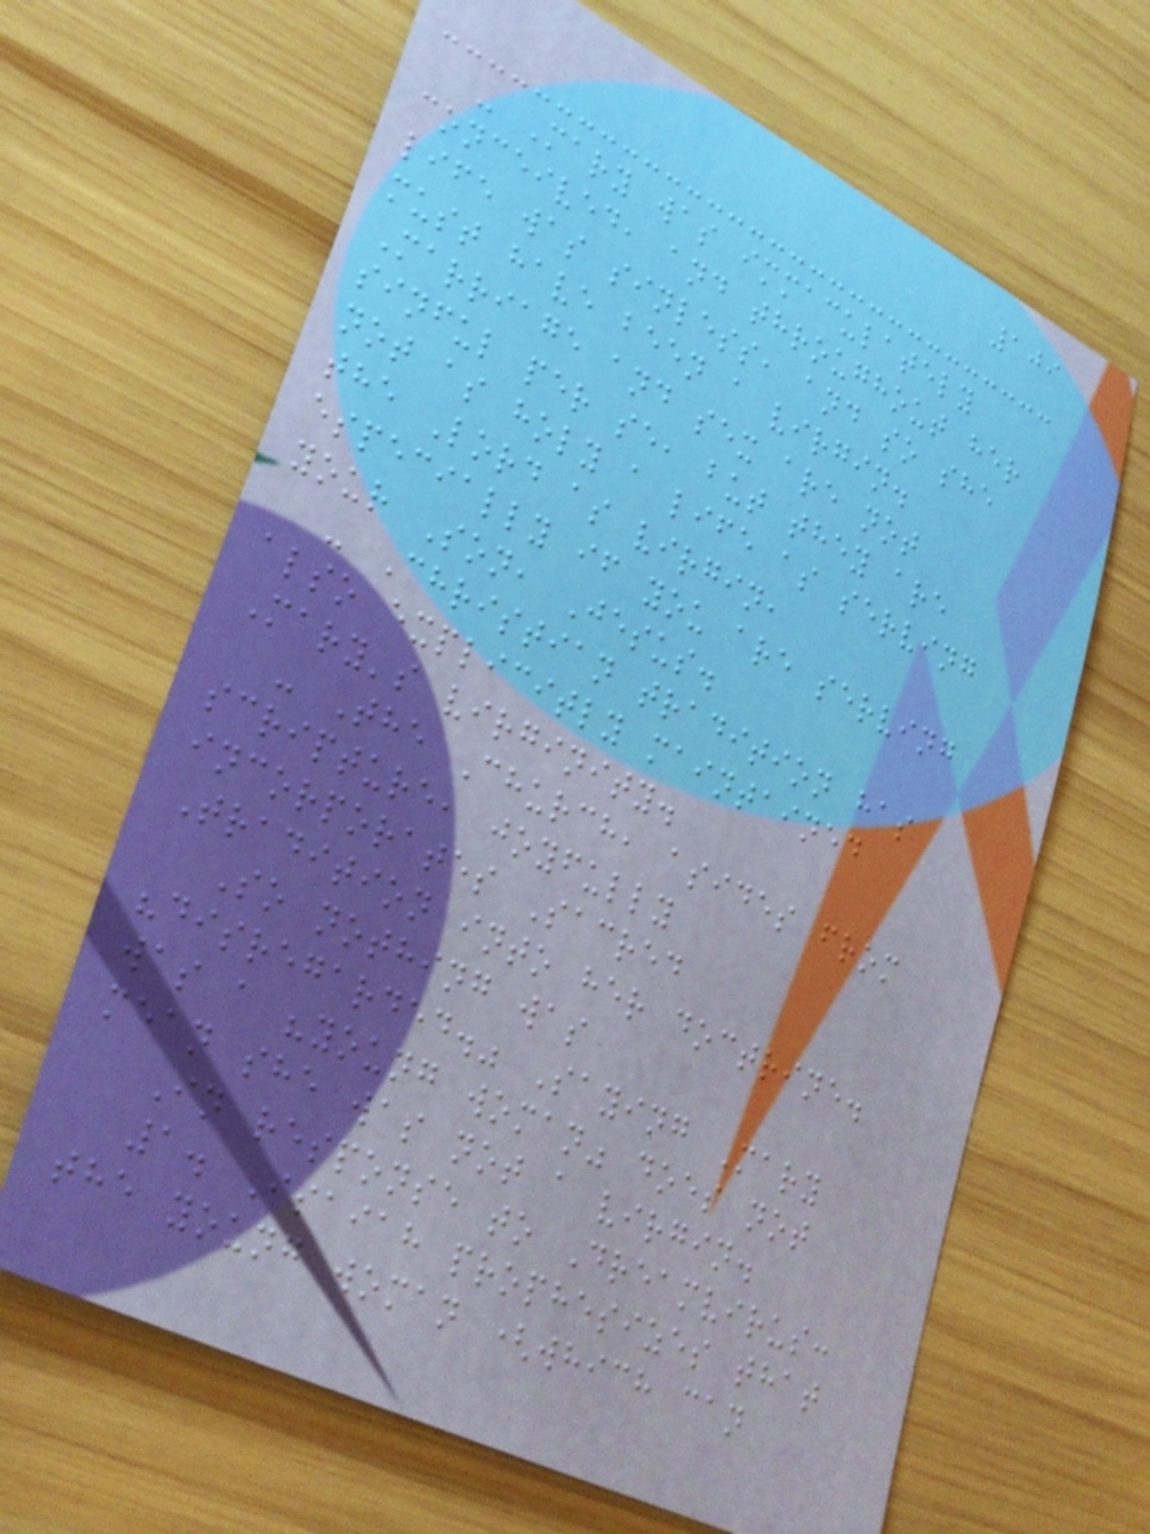109
- Mary was immaculately
conceived, and throughout her
life was sinless, and so she
must have been a virgin.
Marriage and sex are not
sinful per se, but they are
not as holy a life as serving
the Lord as virgin,
especially if you are serving
your Son, Jesus.
- Christian tradition has
also explicitly maintained
Mary's virginity.
- The Church, asides from
scripture, joyfully
incorporates Sacred
Tradition into her doctrine.
So nothing was
"disregarded." Saying Mary
was a "young woman" does not
mean she was not a virgin.
In response to Dreamvirus:
1. Isaiah prophesizes that
the young woman (which can
